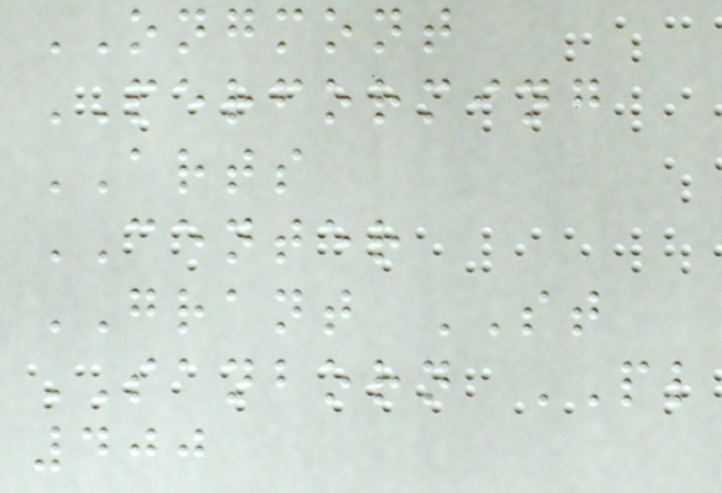ONGMONT
PERFORMING
ARTS
CENTER
GRANT ST
SANBORN PL
400
